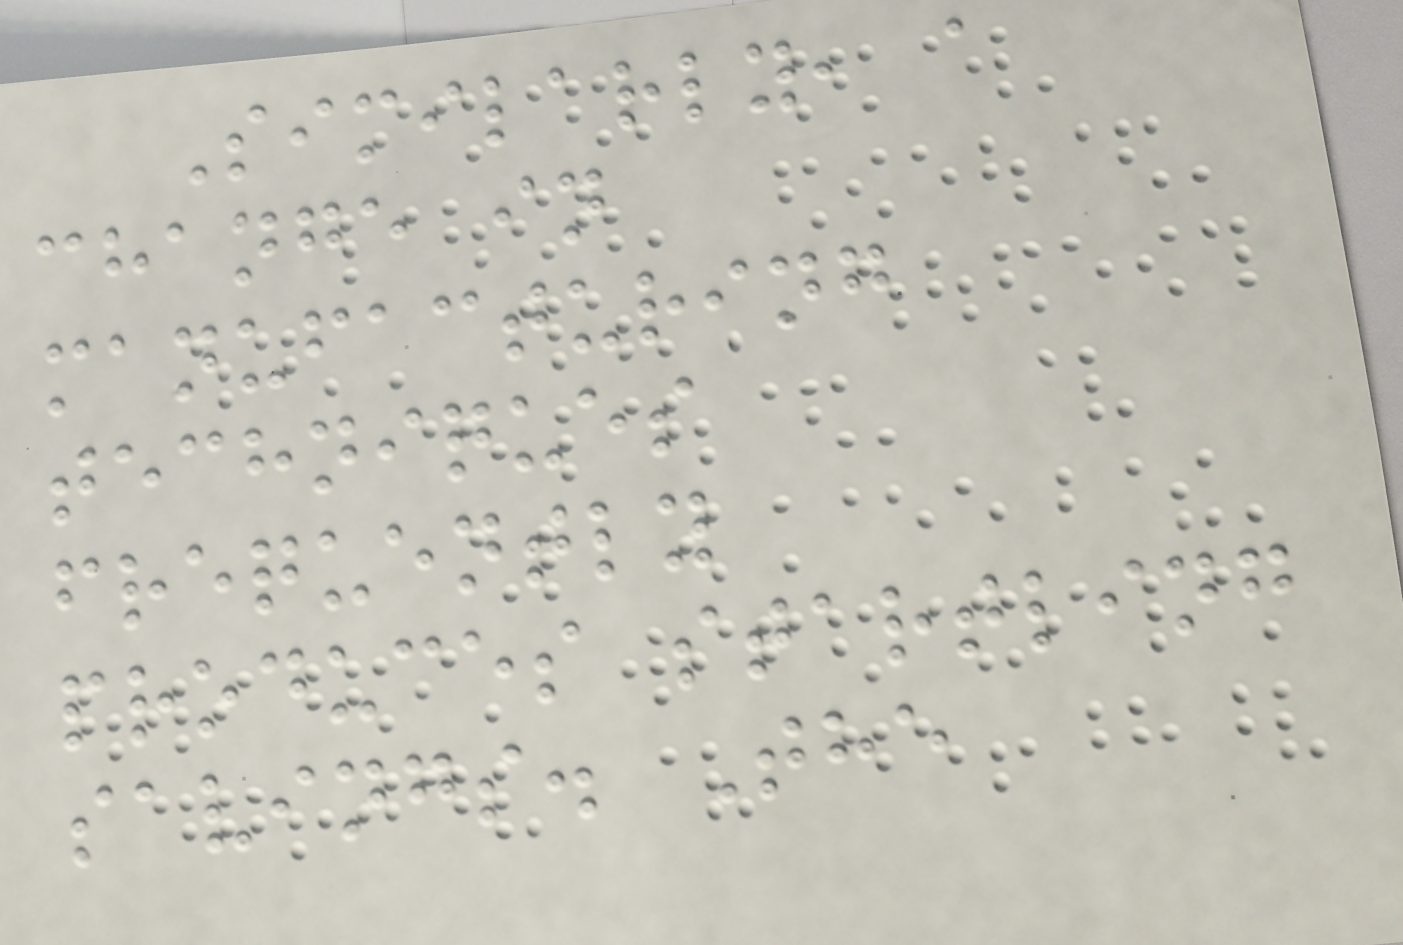Similarly, a
change in
manufacturing
techniques
frequently
produces startling
savings. The
